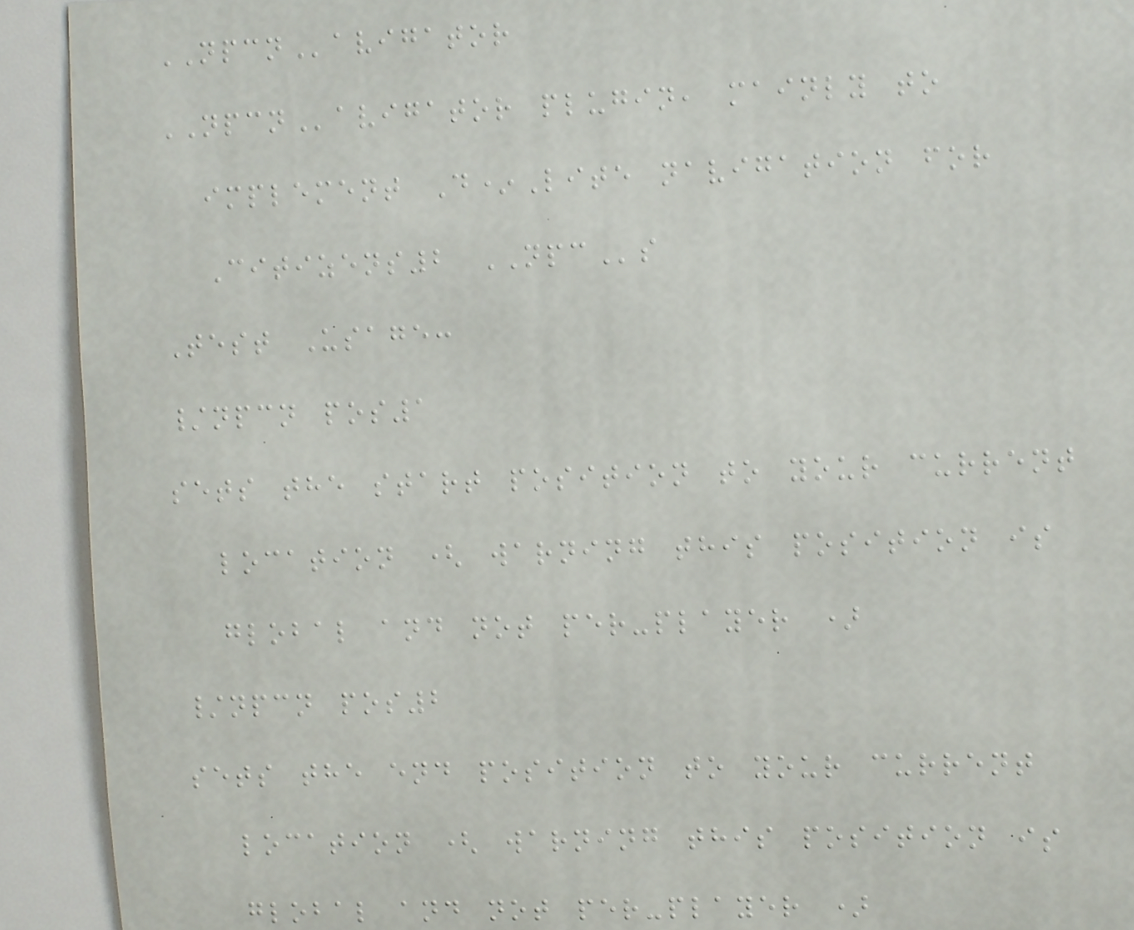NPCNavigator
NPCNavigator plugin, mainly to
implement D*Lite navigation for
Citizens2 NPCs
Test Usage:
/npcn pos1
sets the start position to your current
location ( warning this position is
global and not per-player )
/npcn pos2
sets the end position to your current
location ( warning this position is
global and not per-player )
